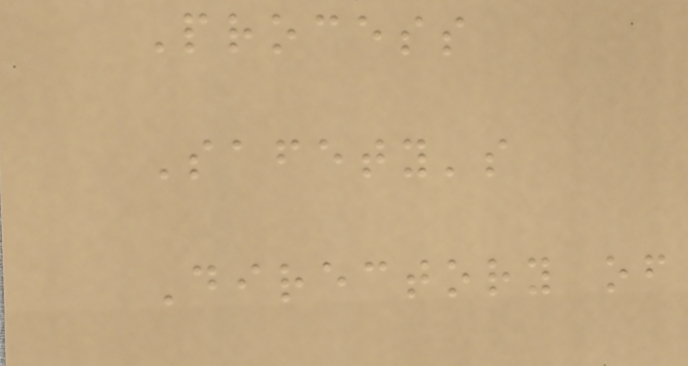Process
Safety's
Directory of
